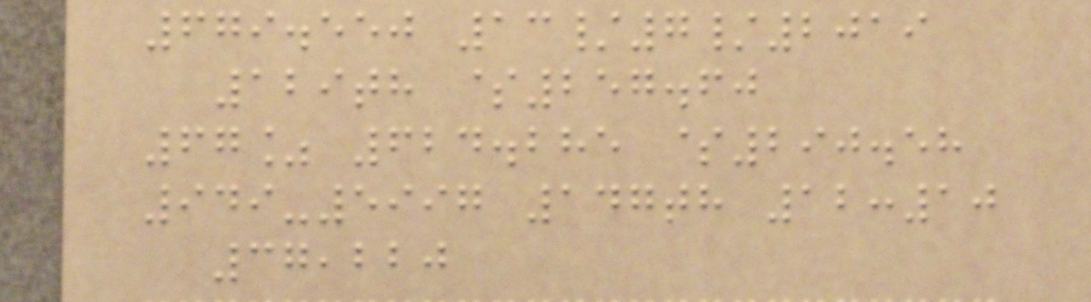679.550 13/7/2019
129th $257.60
67% 624.285 $290.58
949-5997 147th 12:10
37,220
